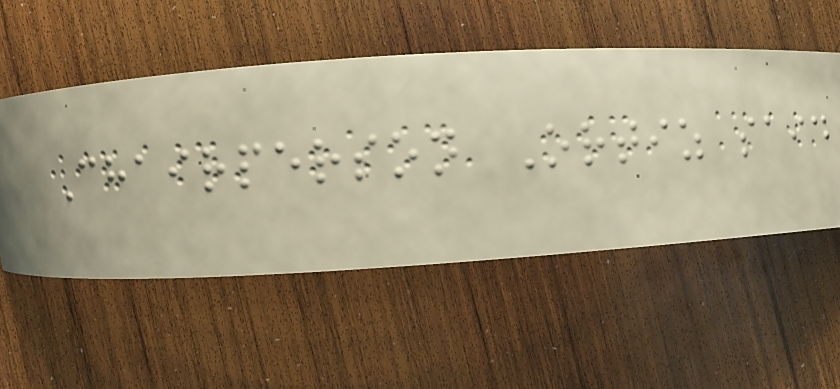Chairperson Ortiz said
